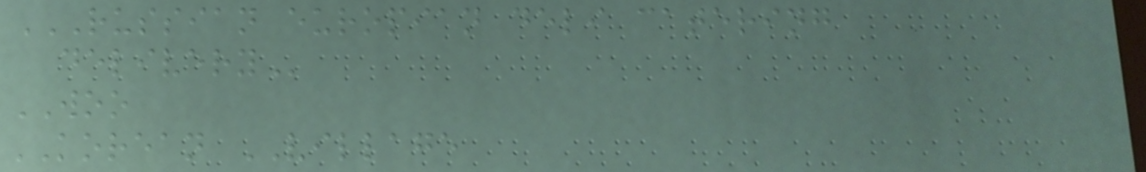RUSSIAN EUROPIAN DELI CATERING
DELIVERY
WOO
KOREAN VILLAGE
